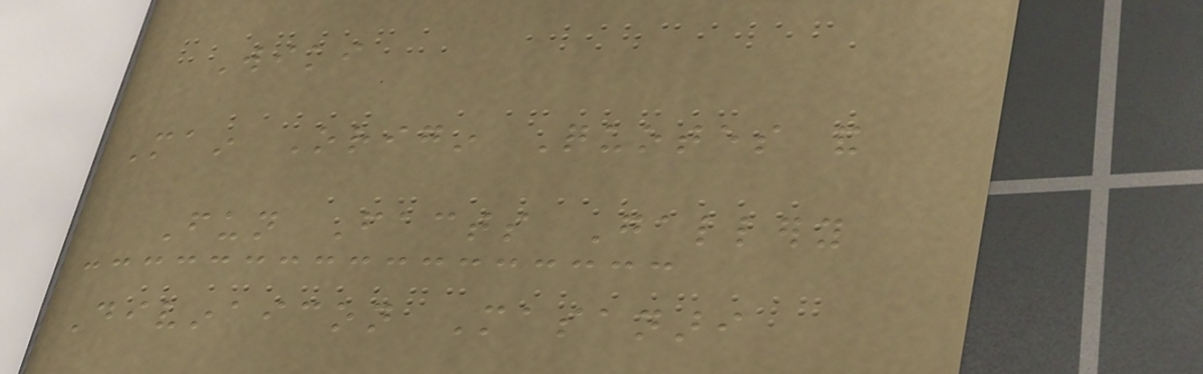Wiki
Main Origin Quotes and
Fun Facts Gallery
Divinaicon Masanari
